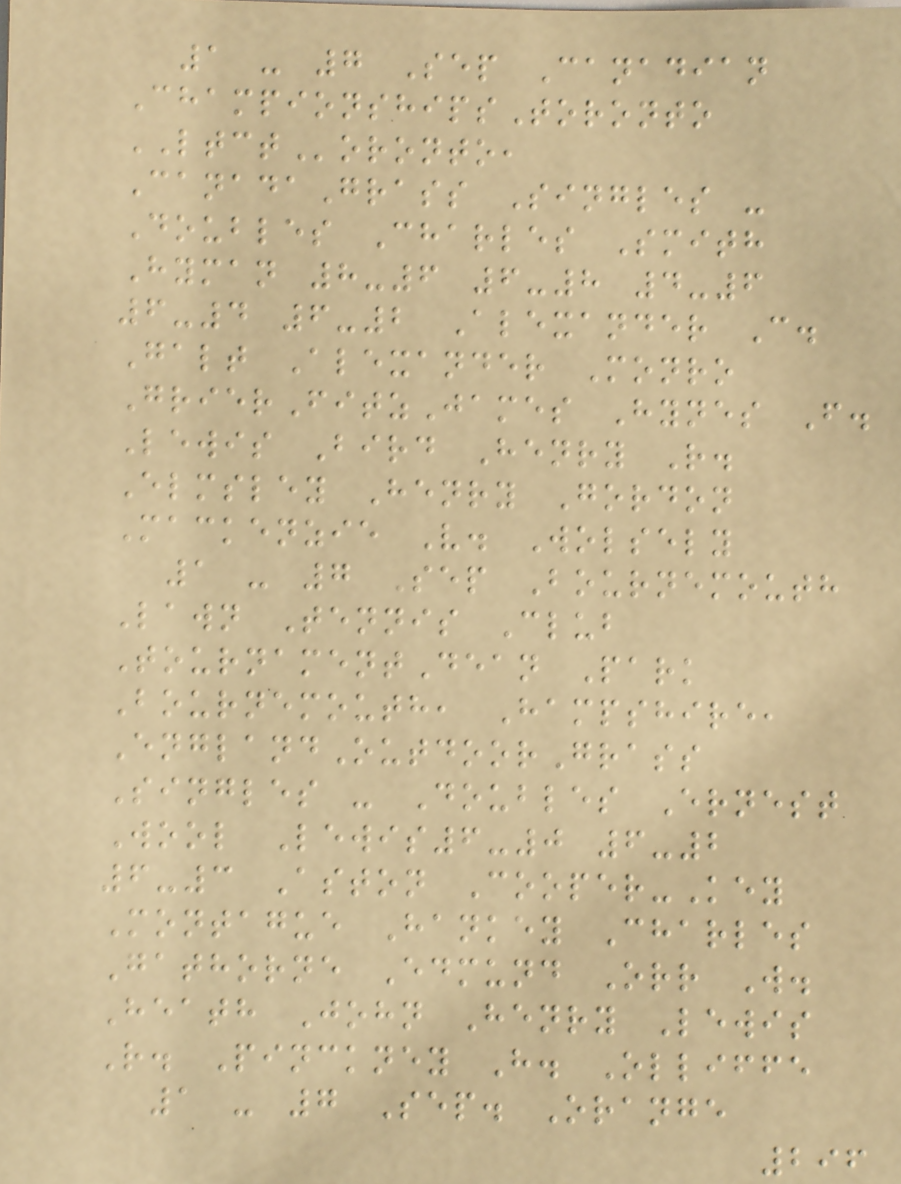1 - 7 Sep Canadian
ChampionshipsToronto
LTCToronto,
CanadaGrass Singles -
Doubles Charles Smith
Hyman 8-6 6-8 4-6
6-4 6-2 Alexander C.
Galt Alexander Monro
GrierFitzJames Hynes F.
Lewis Bird Henry R.
Elmsley Henry Gordon
Mackenzie V. Wolsely
1 - 7 Sep Bournemouth
Lawn Tennis Club
TournamentDean Park
Bournemouth, Hampshire,
EnglandOutdoorGrass
Singles - Doubles Ernest
Wool Lewis6-0 6-2
6-3 Aston Cooper-Key
Montague Hankey Charles
Gathorne Edmund Orr W.
Heath John Henry Lewis
R. Pinckney H. Olliffe
1 - 7 Sep. Orange
296
